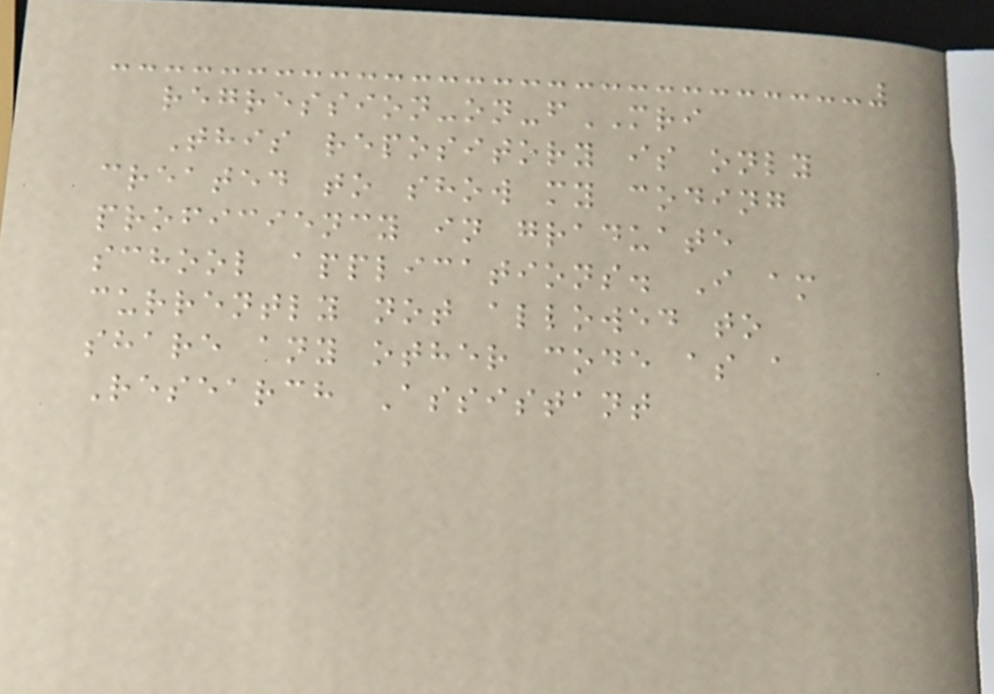regression-on-fMRI
This repository is only
created to show my coding
proficiency in graduate
school applications. I am
currently not allowed to
share any other code as a
Research Assistant
